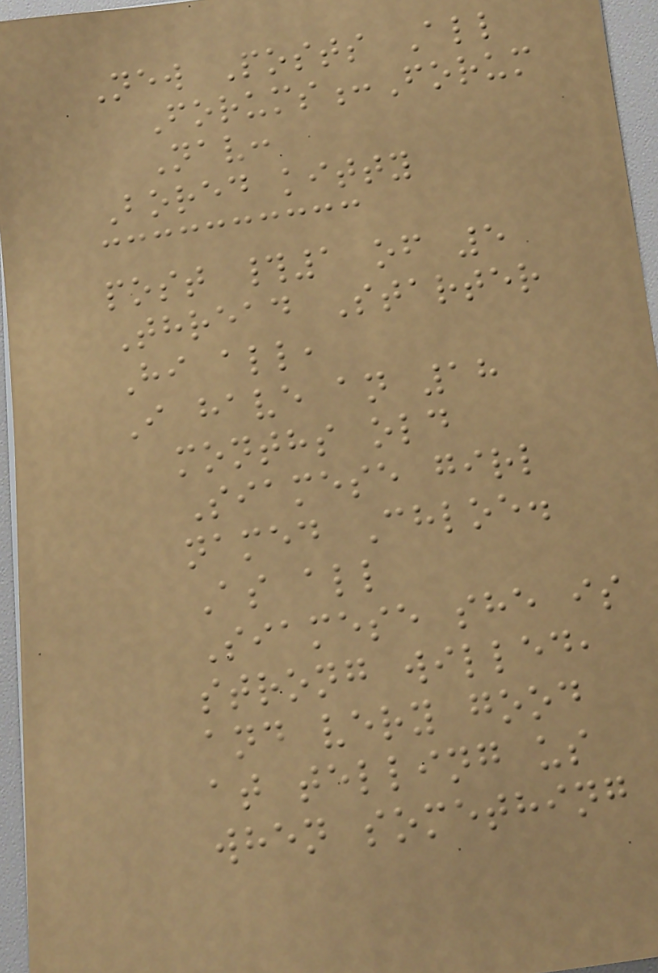New Posts All
Forums:Forum
Nav:
Bored kitty
post #1 of 5
Thread Starter
Hi all,
I have an 18
months old
Siamese girl
named Chloe.
As all
Siamese she is
strong willed,
and very good
at telling us
when something
